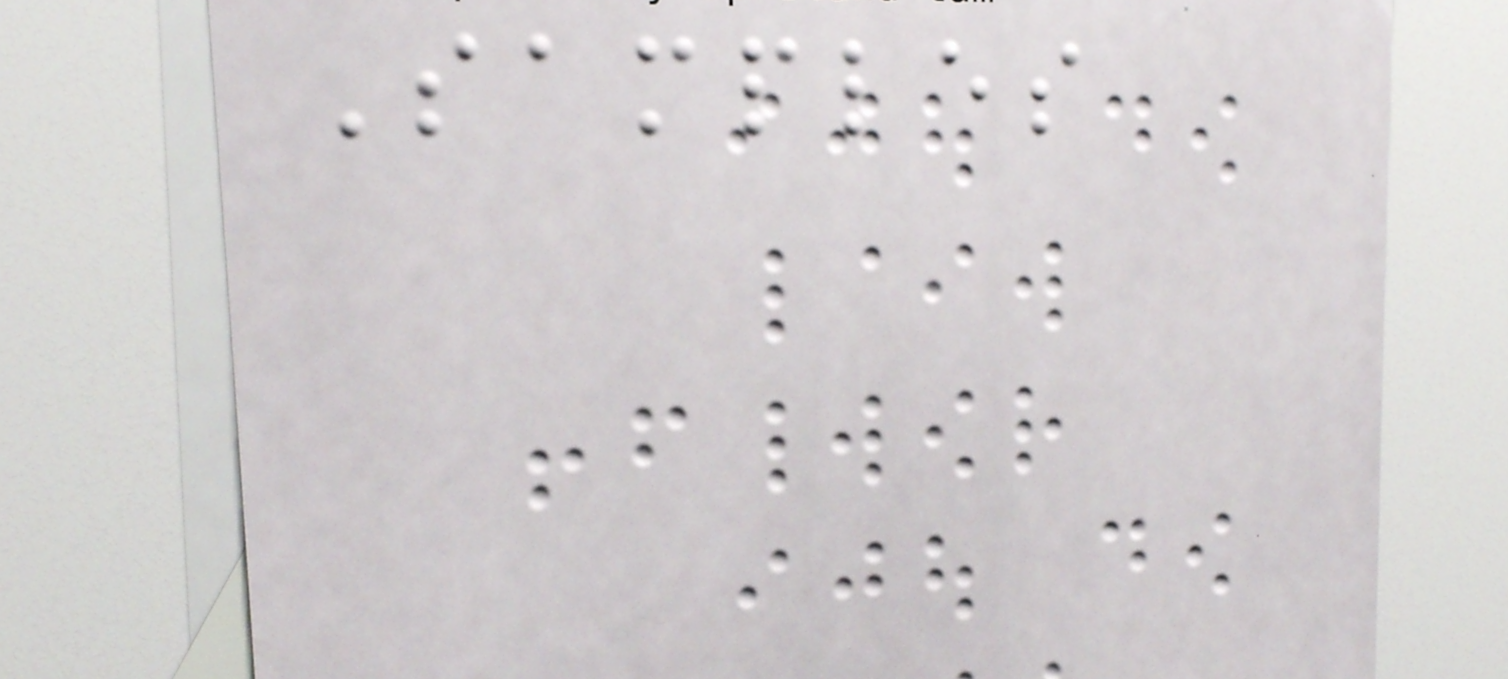Samples
